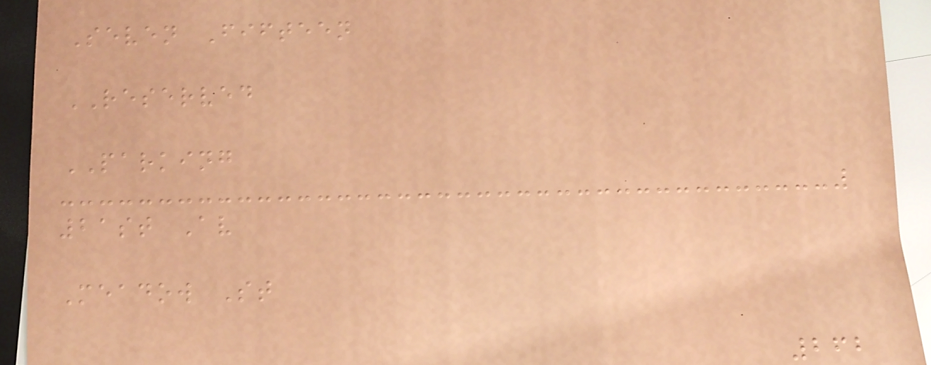Seven Fifteen
RESERVED
PARKING
21st Av
Meadow St
262
